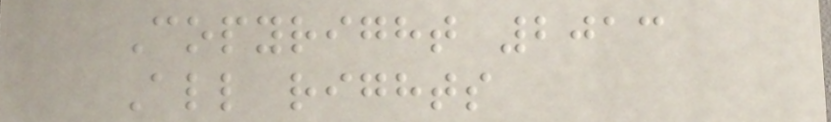Copyright 2013
All rights
